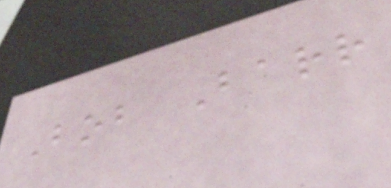Bob Barr
